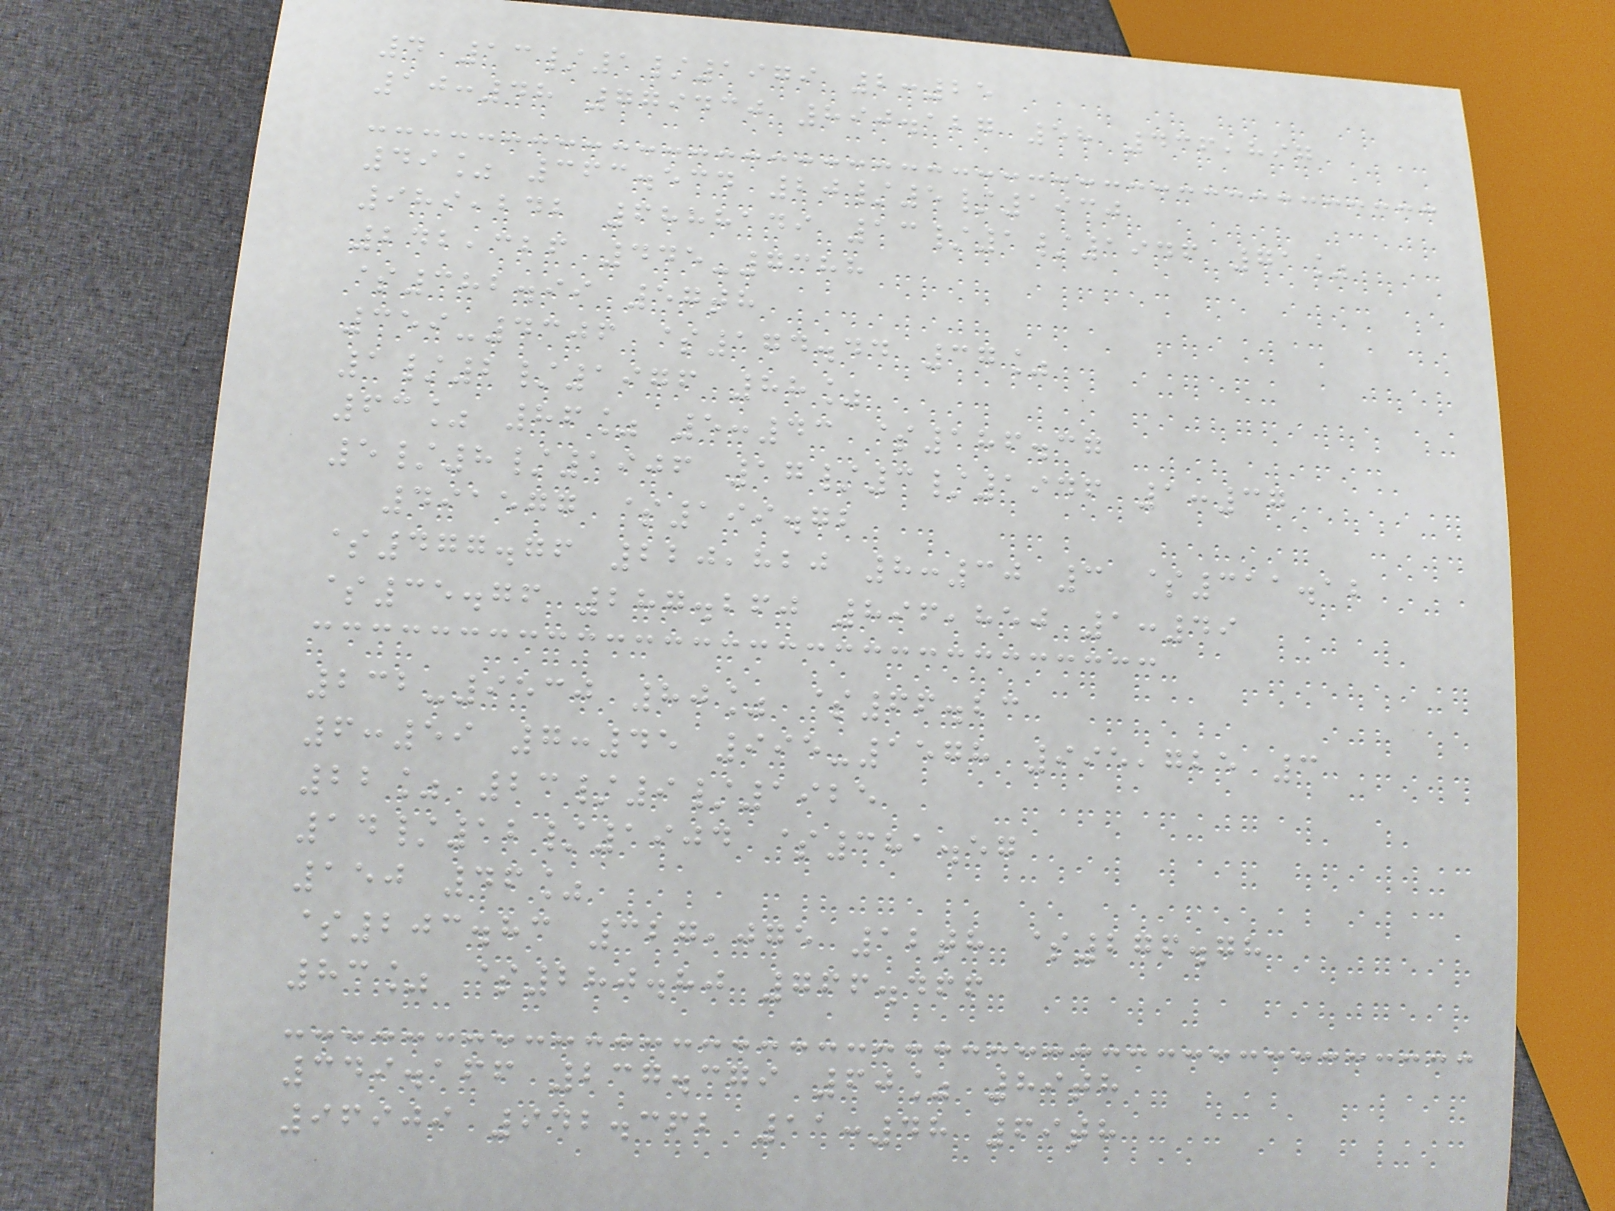4 13/1/1979 2:25
10:48 779430 890.127 58 436,897
49% 363.534 20/5/1930
989,242 6888149 13/1/1946 71%
242,326 445-7388
$382.99 57th
359-4306 $174.44 37%
1/2/1976 88%
63% 86% 5:43 $186.37
5/8/1906 17/3/1946 1:37
491577 $199.72
$477.76 220,820 8:30 3 $311.12
$35.76 287.260 896,850 1:49
232-9530 80% $66.23
6:59 7:45 995-1578 995,725 3
22% 23/9/1925
14/12/1904 $381.57
150 46%
$203.83 327,075 12th $276.78
83% $280.80 766.466
349.166 237.379 60% 89th
96909 942.362 11:48 69th
